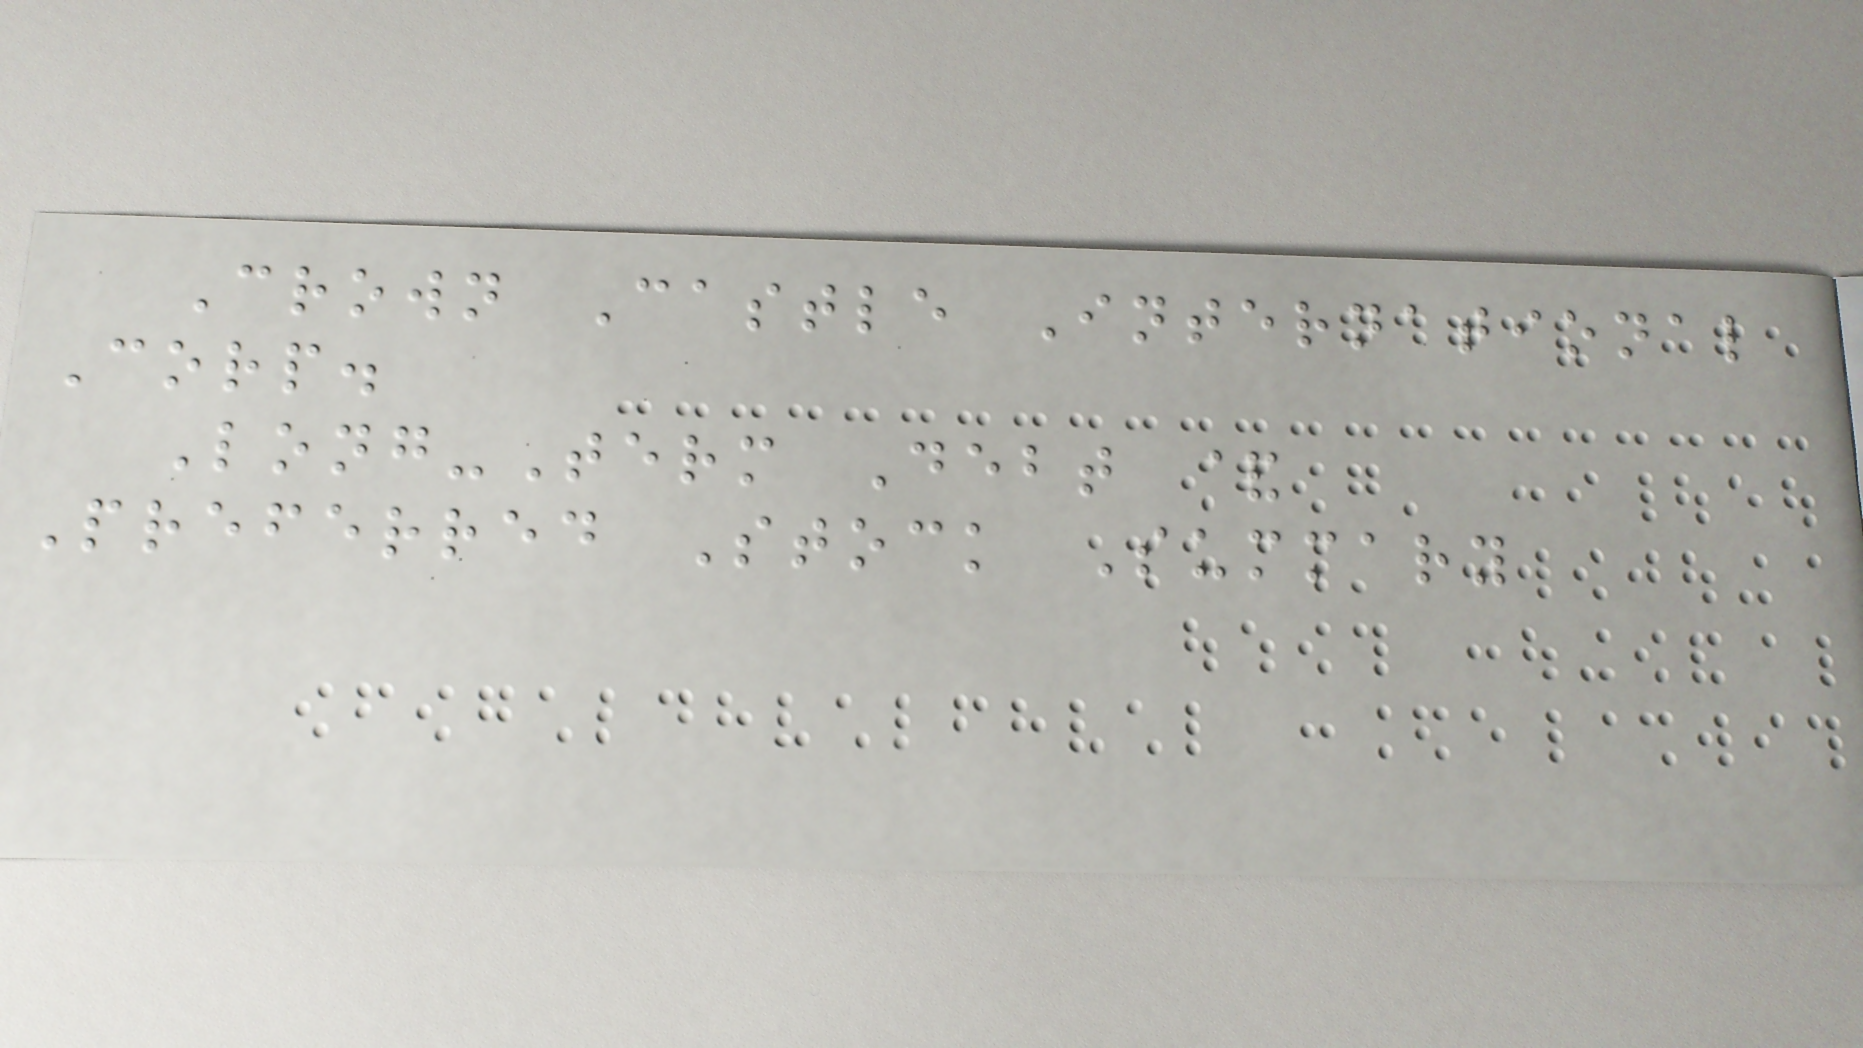Crown Castle International
Corp.
Long-Term Debt &
Preferred Stock Summary
